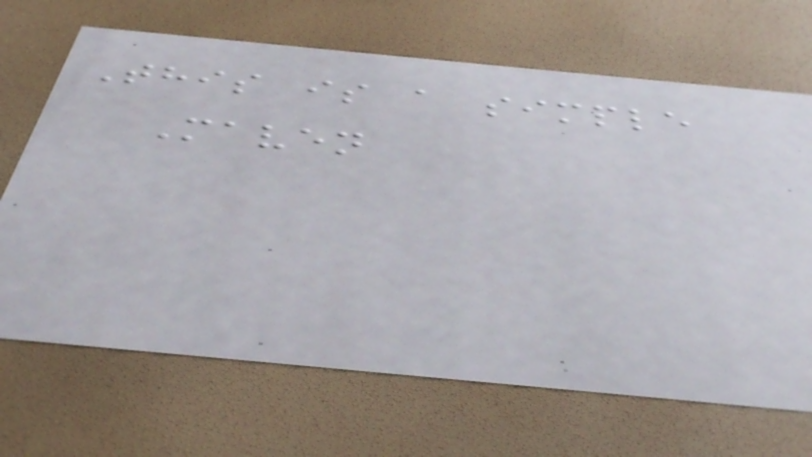This is a simple
Maven
